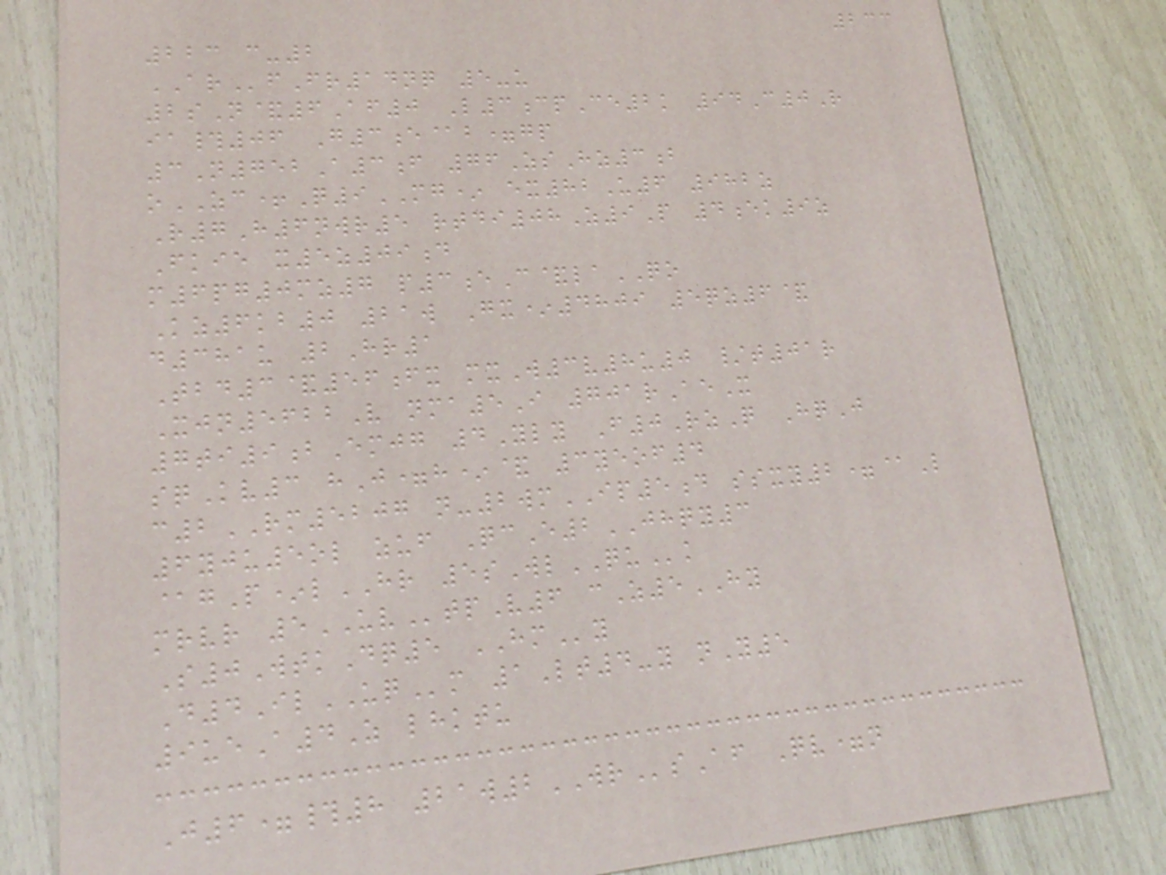233
223 c-2
ARfFr14nq 5-u
2sN&6Af0 L3cpCe2k 94C0R
ia#06 G3e@b=gp
3N752A3f 76ZsHz3b
oZC+Q9MG* ex82U6 982z
R7H6nwr5 rtdi08Z9P 4ek9z
Fkie x5z09d
m6pg0mz7 p3eC&laQO
Kz6kb0 21w Gx*4809 5qz6&
d381u 2Hr1
Tbd3&56fx mxW3v8u0 /t01r
Xjn5622V nma5I 701rAeX
7ti9bEmjg 4Yly F0RzQ HqJ
sqKv3 hJ=h*& 3yeof4
c2RM5207 n-2wmIP5d ssxy2=@L
6yju5ol zuf QcE2JHQY3
@gP*lHR 5sWlQUk
mrvr 5UVtpV6 cZ5HY
S0WtkDq5 HMy
D4IlUQm 1Lt4-y nY5
9ueA4Z lhktu
J6=#8 21w2WRsAf Qv=n
